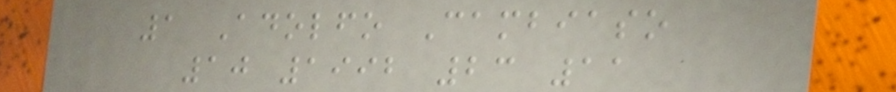1 Adolfo Cambiaso
10 1992 23 11
